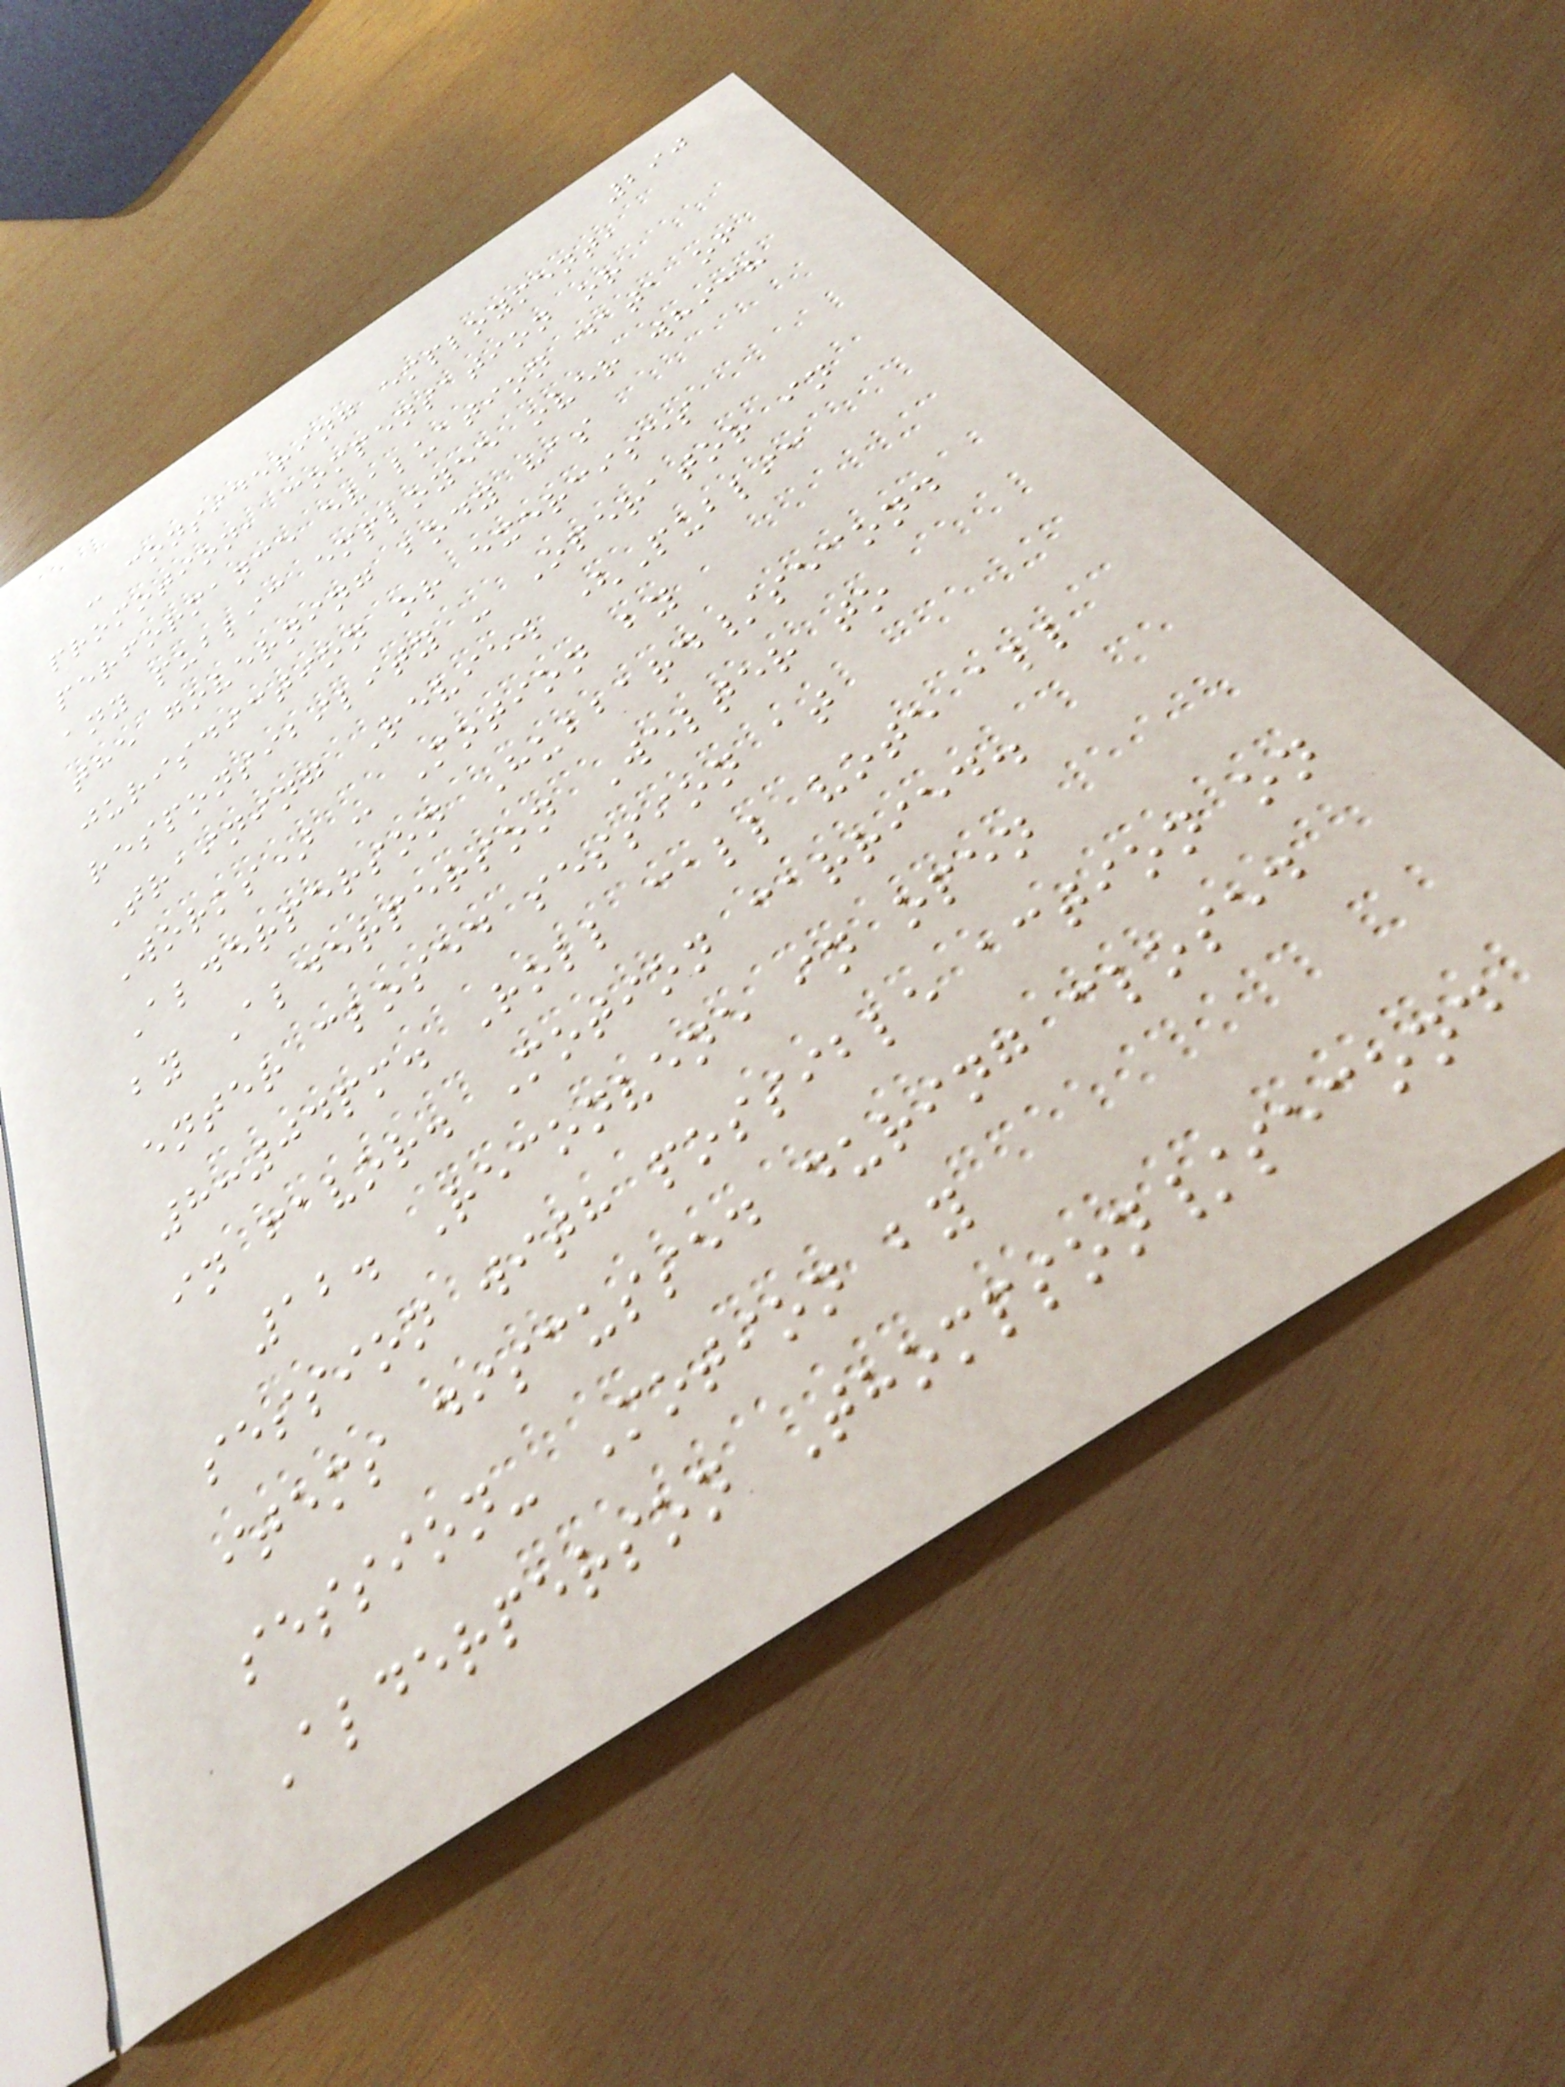290
- considering employment,
promotion, compensation or
performance evaluation data of
any public employee over which
the governing body has
jurisdiction or exercises
responsibility - Operator in
Training Review (Public
Works) - Motion by
Alderperson Hubbard/second
by Alderperson Welter to
enter closed session at
8:04pm. Roll call vote all
in favor. Motion carried.
12. Reconvene in open
session with possible action on
items discussed during closed
session- Motion by
Alderperson Thompson/second
